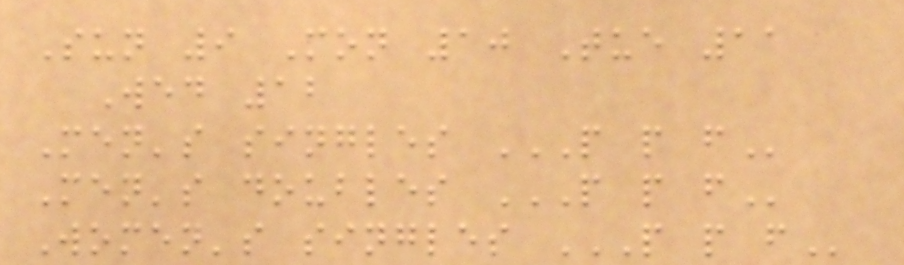Sun 9 Mon 10 Tue 11
Wed 12
Men's singles P P F
Men's doubles P P F
Women's singles P P F
